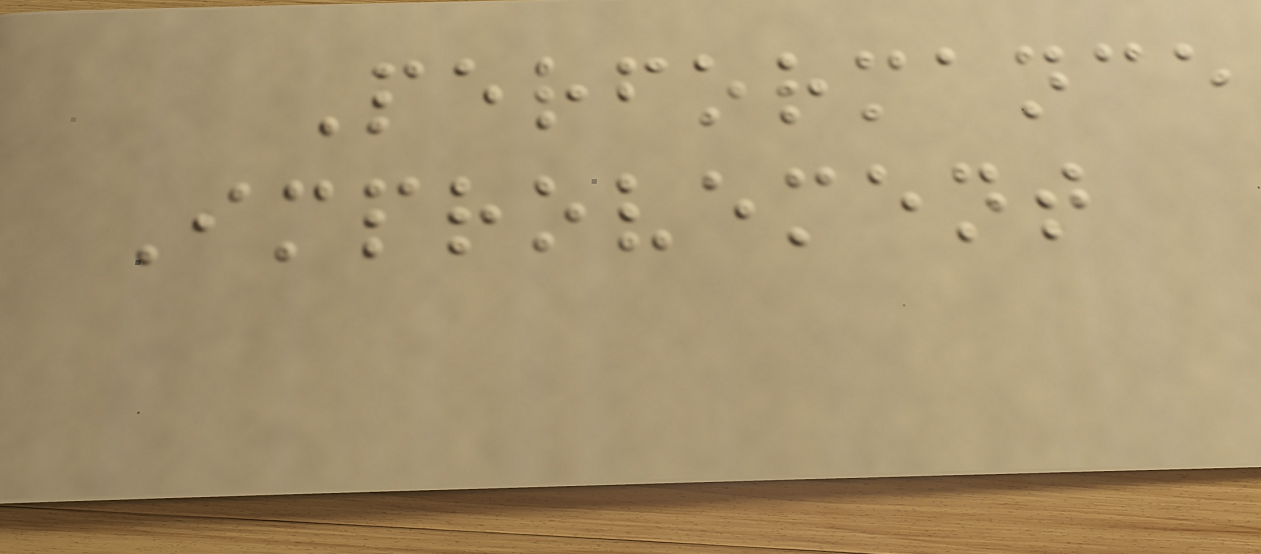Performance
Improvement
